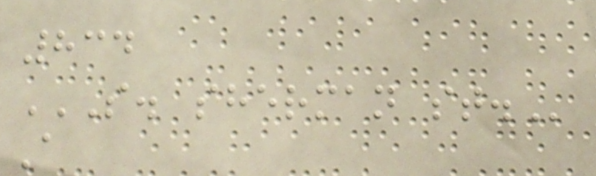834
S. SHERMAN ST.
A
